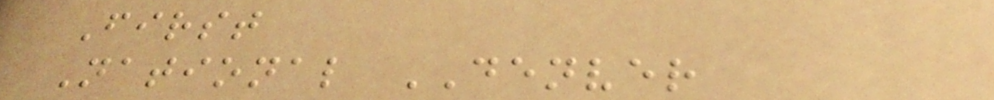First
National DENVER
